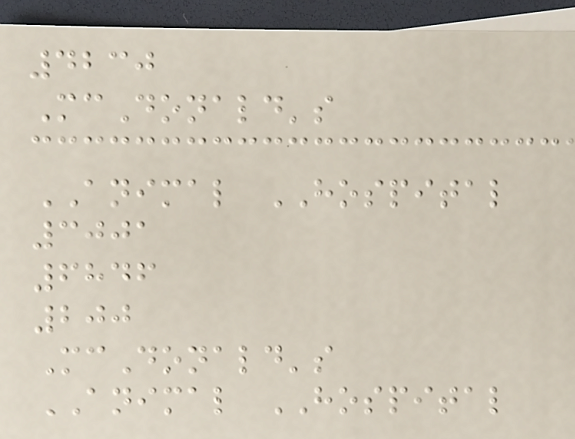4230
McDonald's
ANIMAL HOSPITAL
3001
6846
200
McDonald's
ANIMAL HOSPITAL
